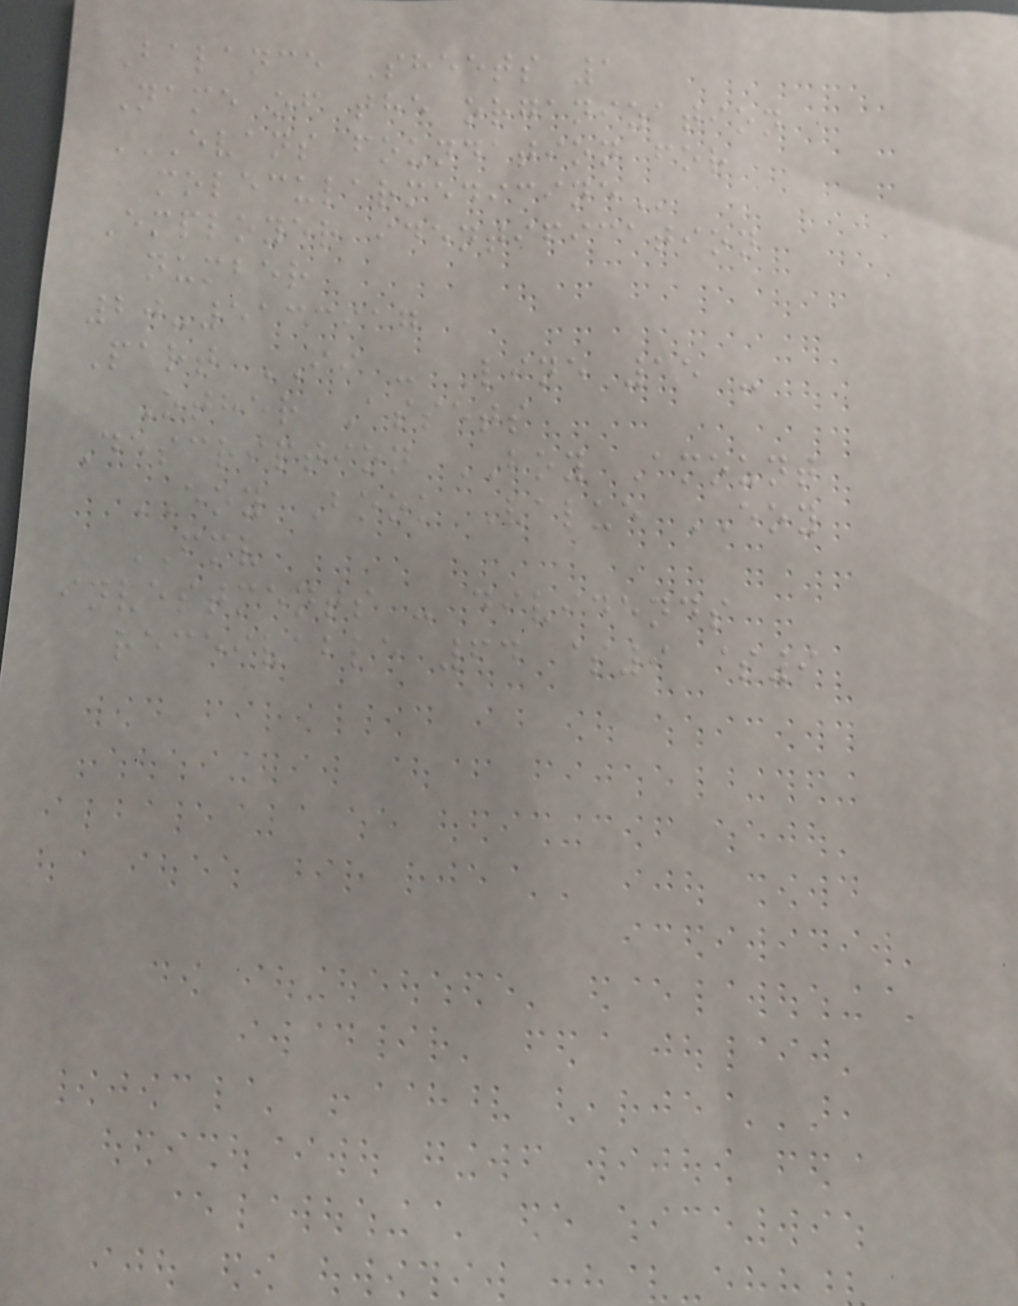Balance Sheets 1
Name of the organization
EVANS FOUNDATION FOR
MOLECULARMEDICINE
Employer identification
number
20-5133917
Part II - Line 15 -
Other Assets
Description BOY Amount
EOY Book Value EOY
FMV
investments - dividends
receivable 64 $9 $9
